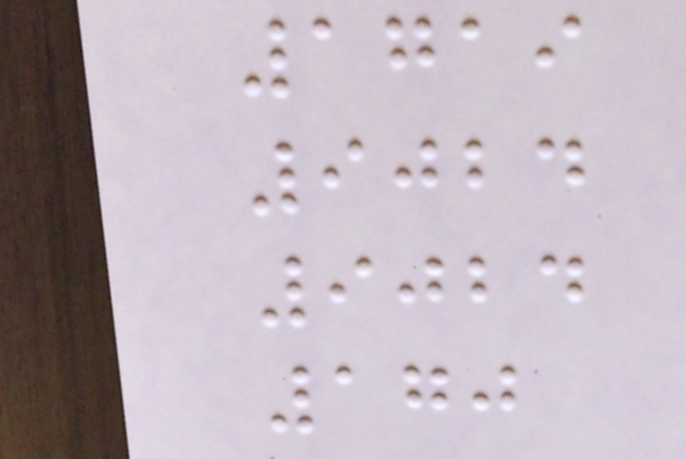1719
9024
9024
170
